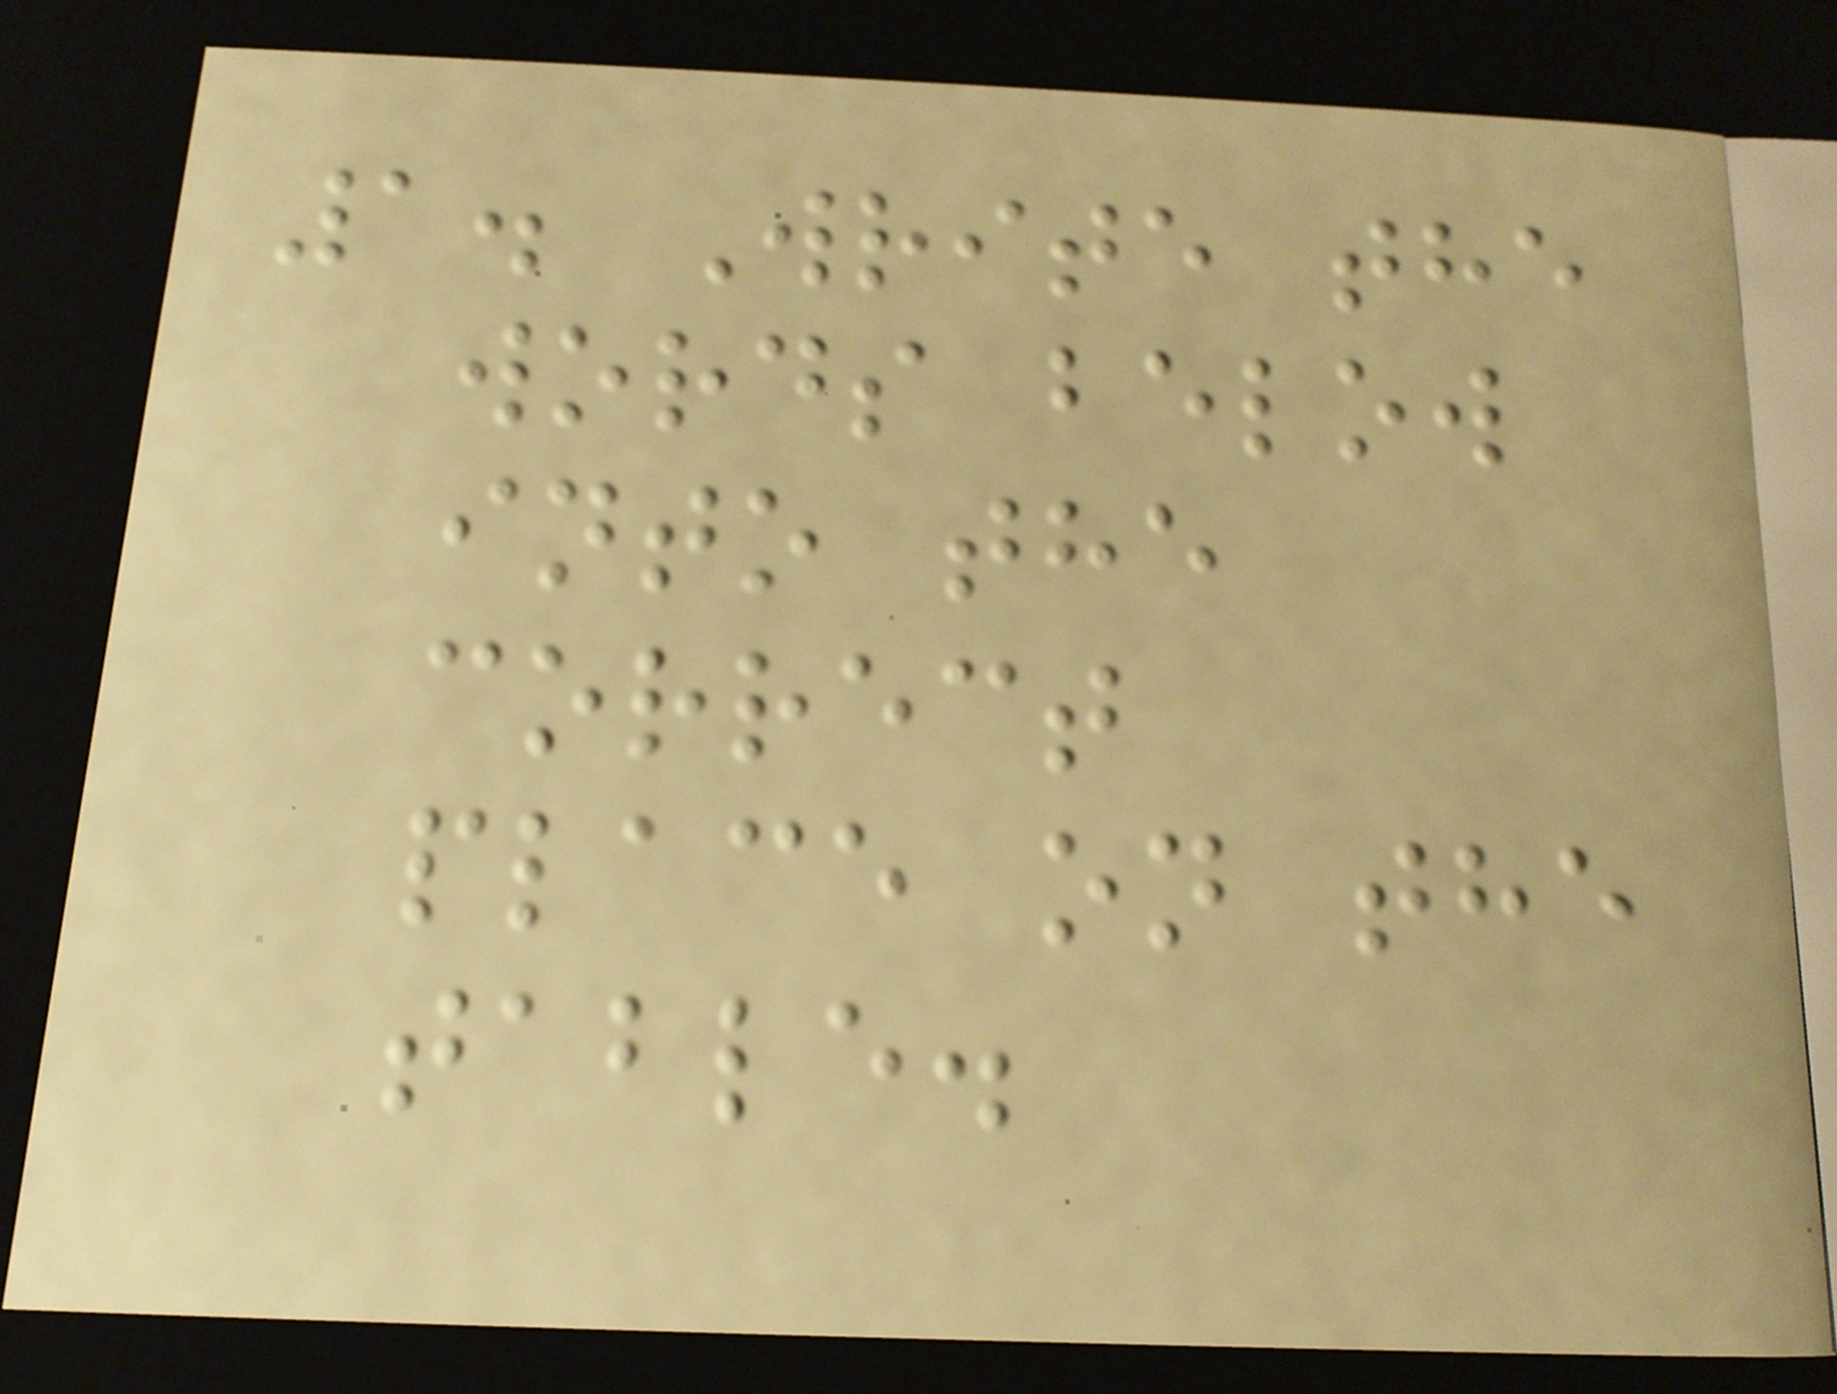1. Write the
words below
into the
correct
place on the
table.
